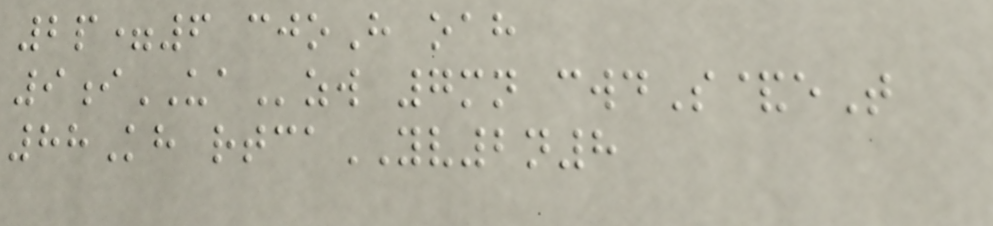2p=6 cjoH oah
9iUAzw 7mn cwdS&eT
88Kh rtcaYV2n8
